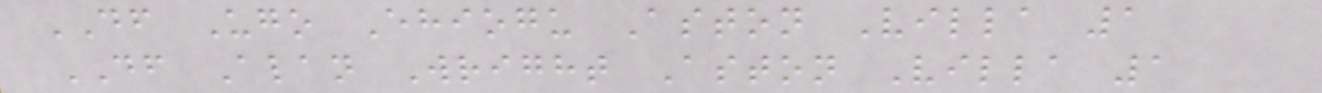DF Ugo Ehiogu Aston Villa 1
DF Alan Wright Aston Villa 1
